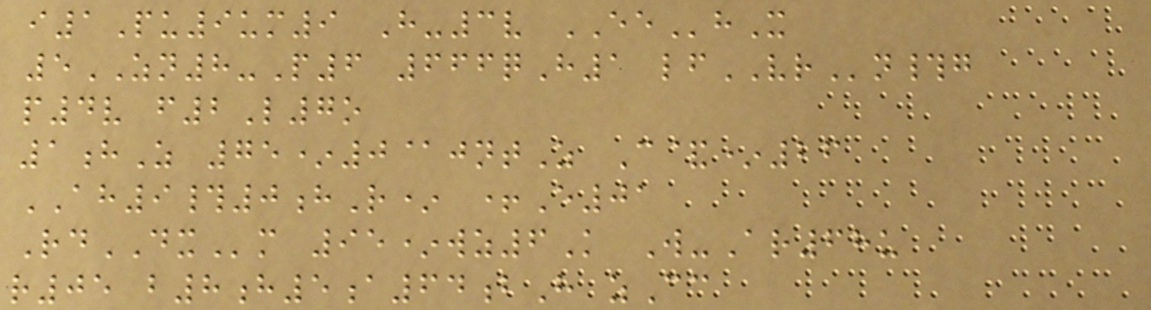i1Pu9um9 H-3v EEhX
5ZN8-P6 666qH1 lfVRn#g
p4v f2L7o
1hZ 75*0@jntZ C&*26
AH9#0hR* +E01
RdDXm 95*wz6K W-Ar68u
r05 b8h5a64bH zCc
